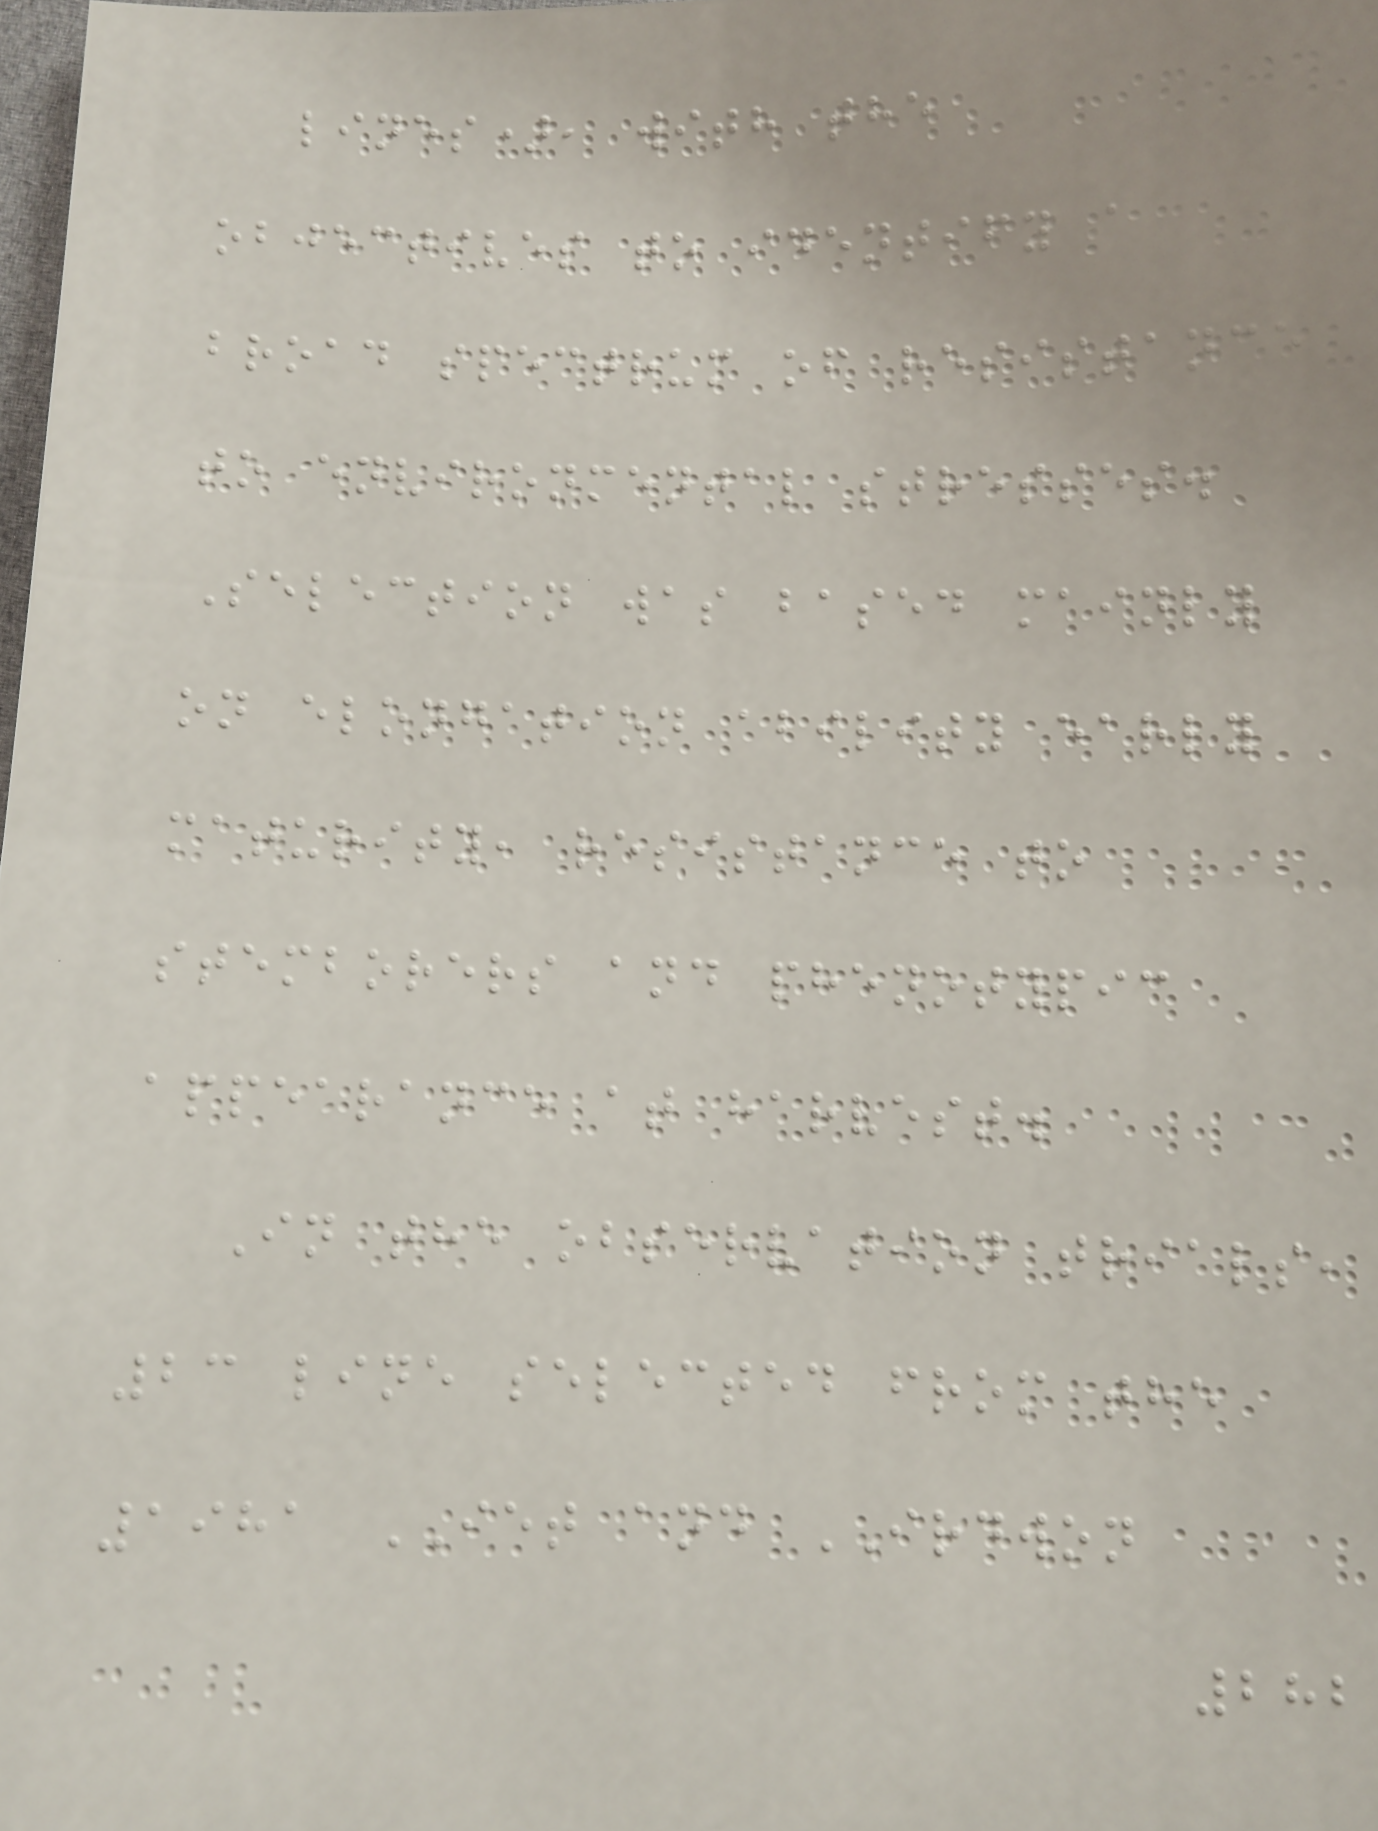lines), with the
objectives to identify a
broad spectrum of resistance
to environmental stresses.
Selection was based mainly
on elongation ability early
maturity, resistance to
stemborers and phenotypic
appearance at harvest.
In the observation trials,
23 line selected from the
1981 IET and IRDWON
282
